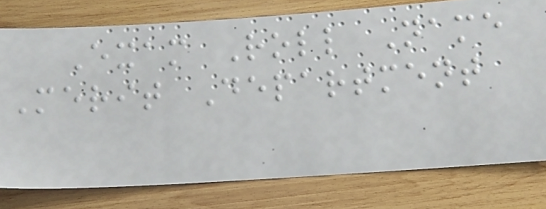Exam Roll Name
Merit Department
